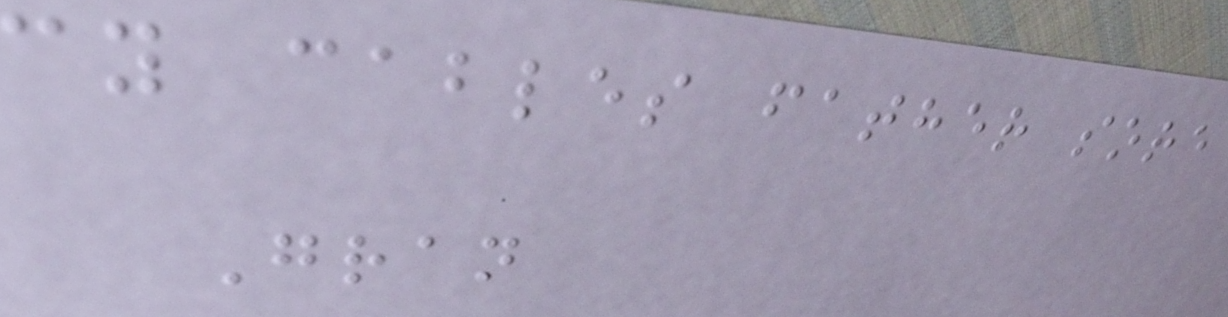cy cables father sore
Gran
